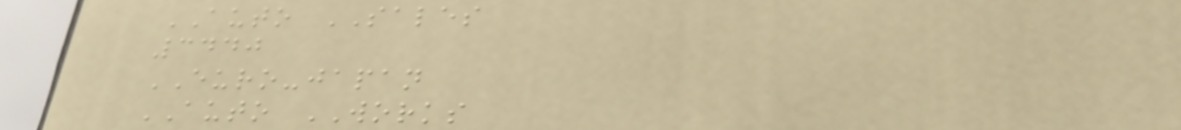AUTO SALES
3440
EURO-japan
AUTO WORKS
